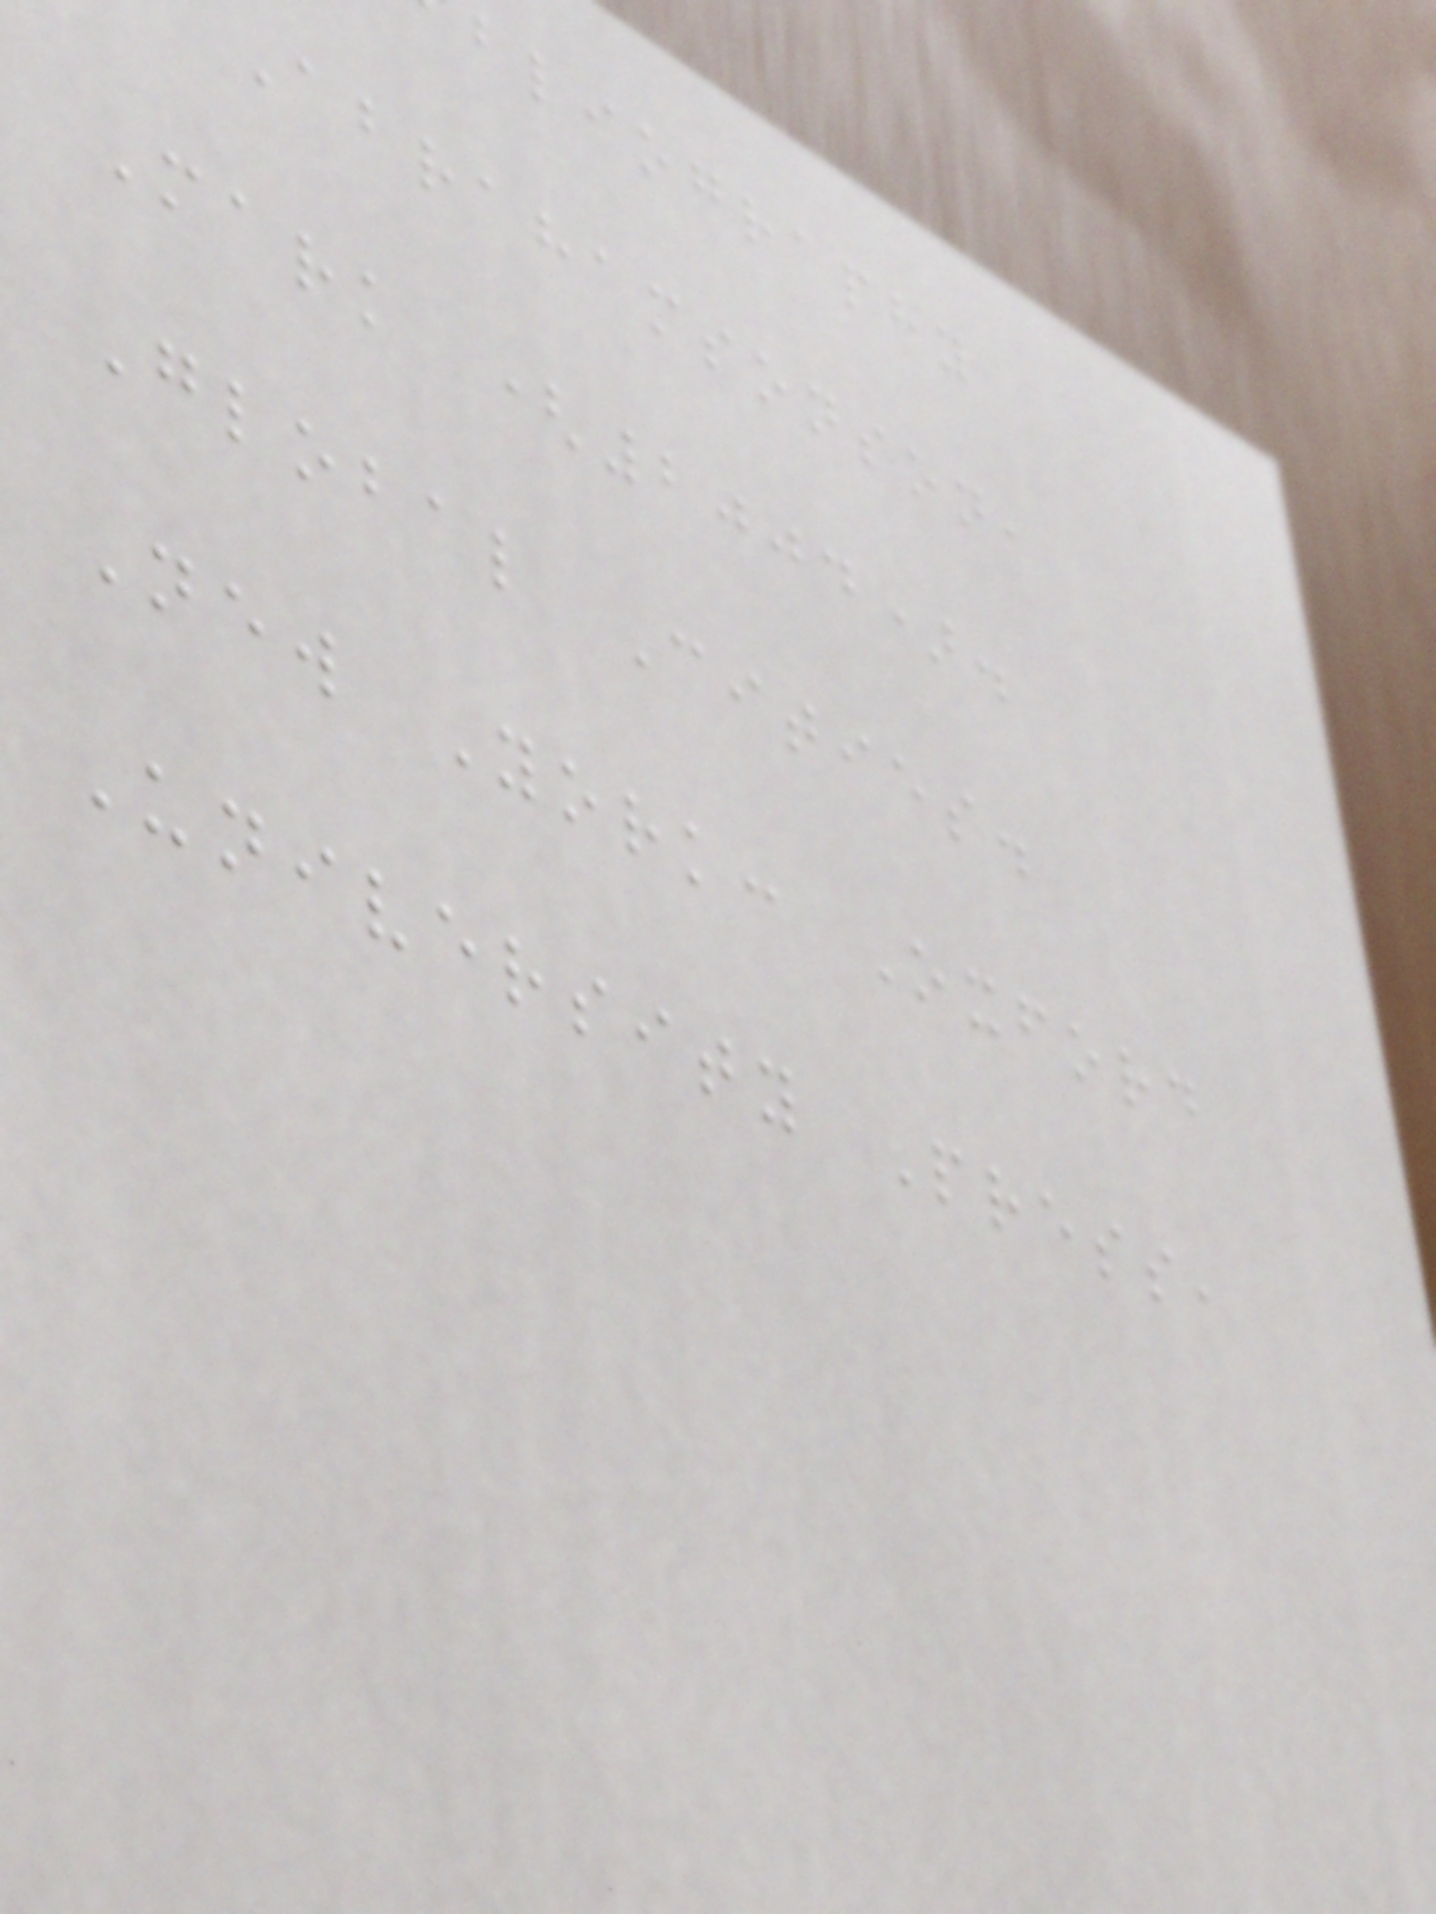bliography
Abrahamsonson,
Mark (2004).
Global Cities.
New York: Oxford
University Press,
